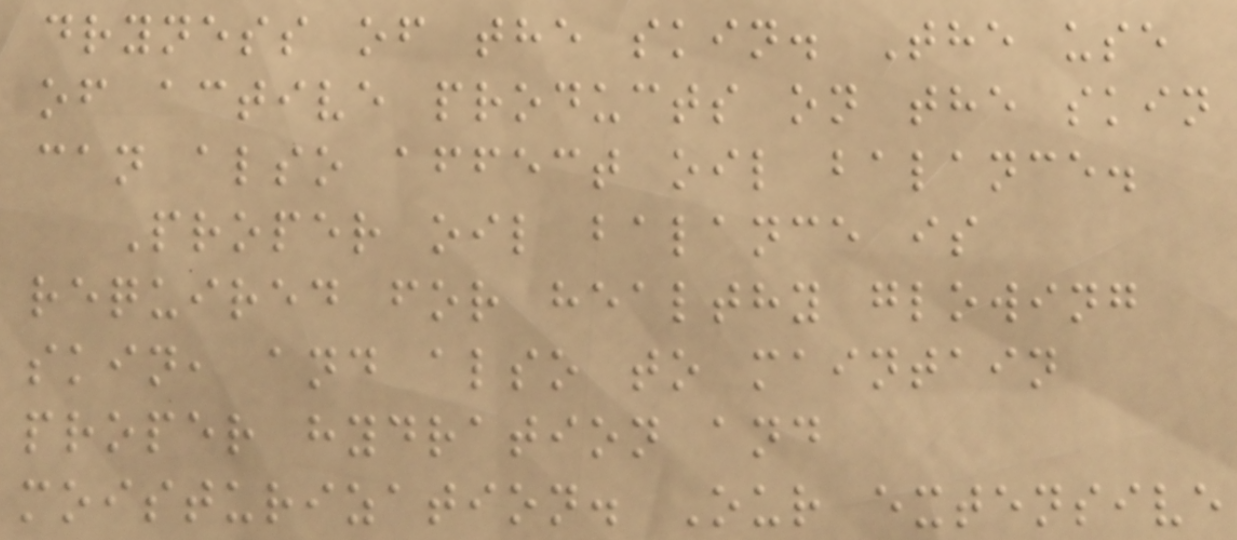dryness of the skin. The use
of active products on the skin
can also affect oil balance.
Proper oil balance is
required for healthy glowing
skin, and also to maintain
proper hydration and
moisturization. Our extensive
